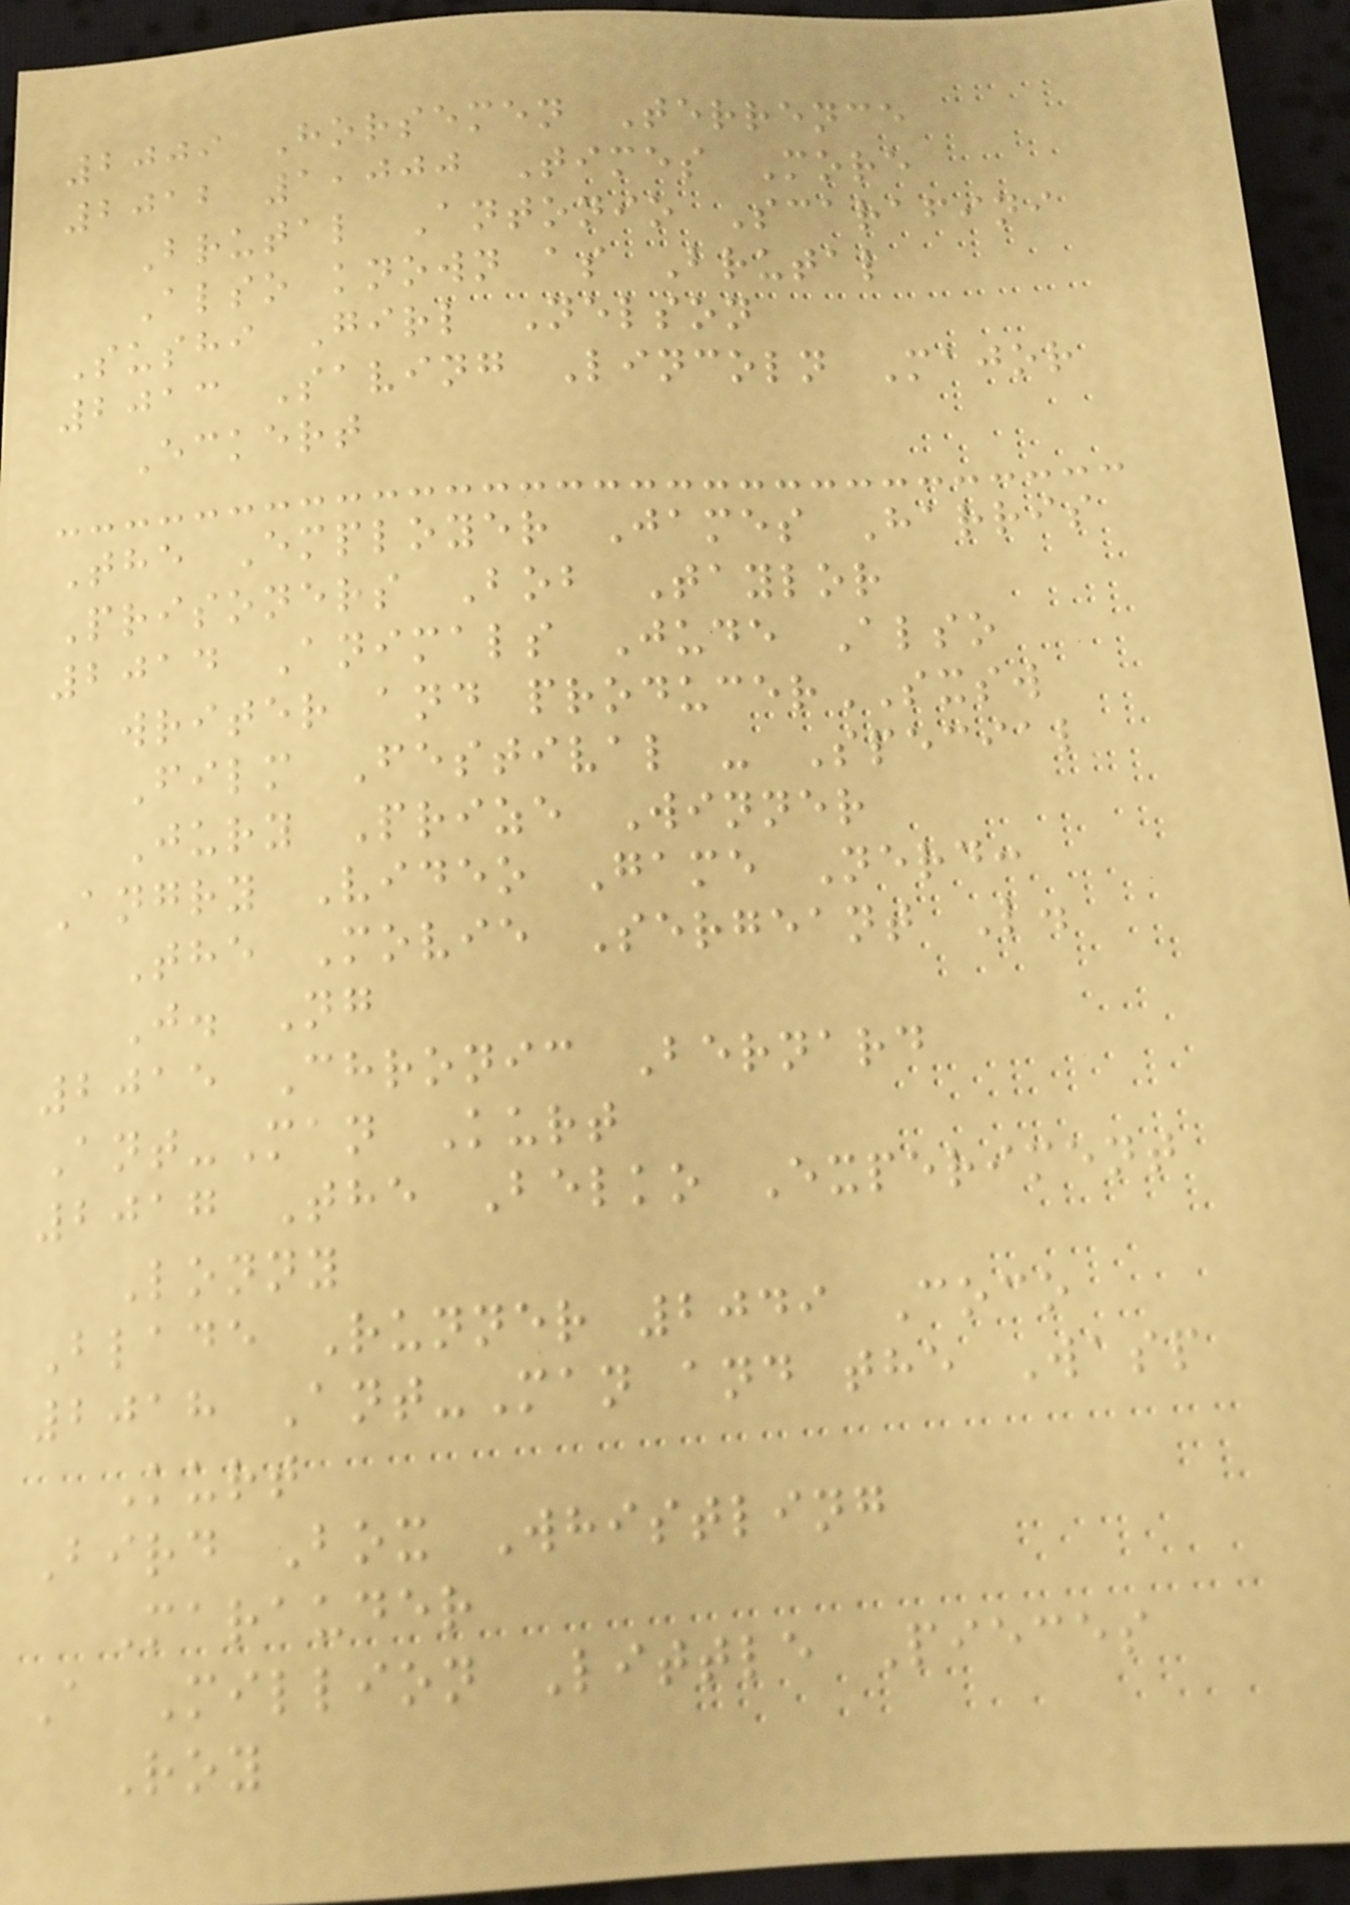2009 Horsemen Terrence
2012 1,000 Times More
Brutal Antonio Scarafini
Also known as Brutal
Sushi Girl Nelson
2013 Saving Lincoln Major
Eckert
The Employer James Harris
Prisoners Bob Taylor
2014 Animals Jude Also
writer and producerSXSW
Film Festival - Special
Jury Prize Winner
Angry Video Game Nerd:
The Movie Sergeant L.
J. Ng
2015 Chronic Bernard
Ant-Man Kurt
2017 The Belko Experiment
Lonny
Blade Runner 2049 Coco
2018 Ant-Man and the Wasp
Kurt
Bird Box Whistling
Marauder
A Million Little Pieces
Roy
